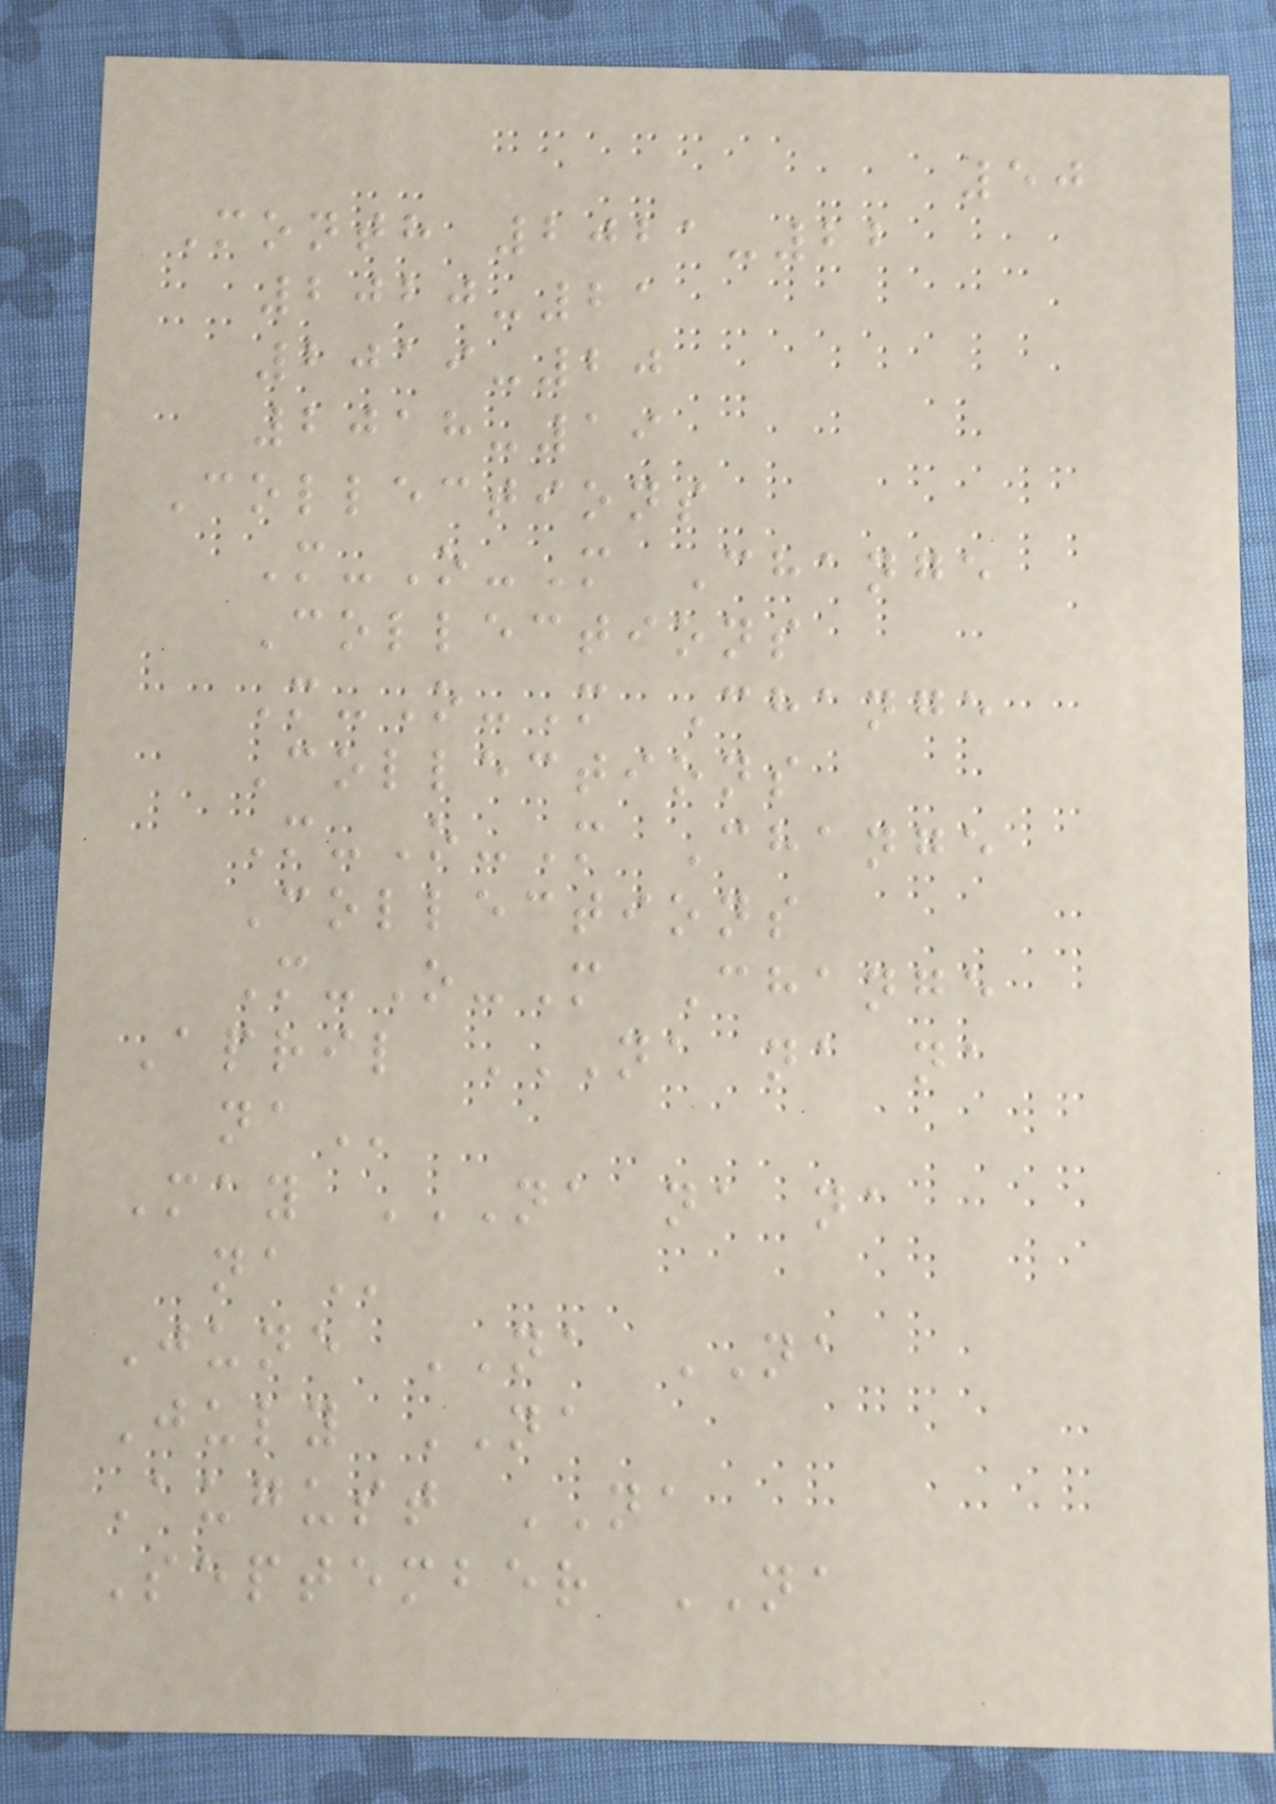50
Month 2021-22
2020-21
2019-20
2018-19
Collections
M-O-M Change
Collections
M-O-M Change
Collections
M-O-M Change
Collections
M-O-M Change
April NA NA NA
NA
May NA NA NA
NA
June NA NA
July NA
August NA
September NA
